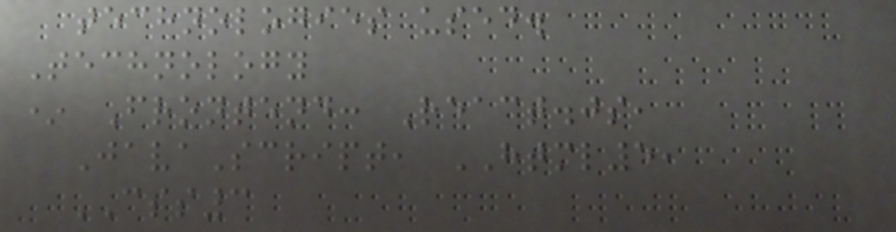technologies used.
Technology
* Frontend: React.js,
JavaScript, HTML5,
CSS3
